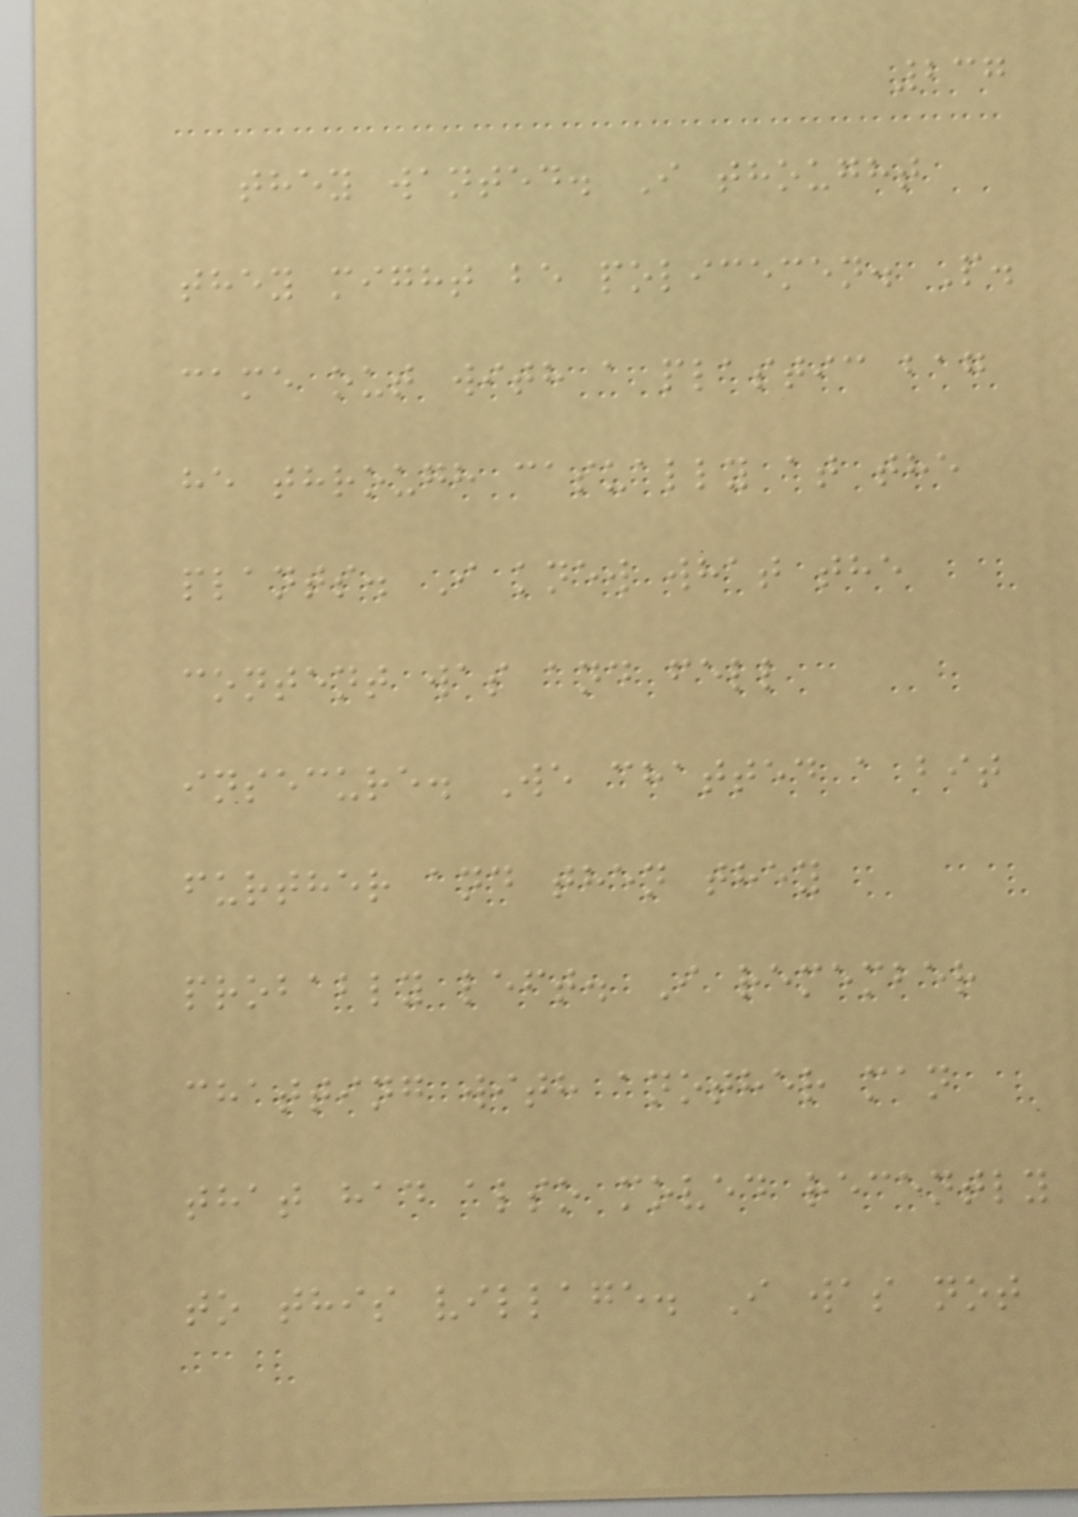237
they wanted. I thought
they might be policemen. P.
came out with a plastic bag
he through casually at the
plants. I knew what the
content was and fell
insecure. We chatted a bit
further and then they
probably left. I remember
chatting with another man
that had also moved recently
to this village. I was not
